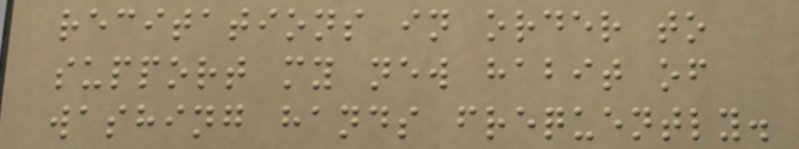recitations in order to
support my new habit of
washing hands frequently.
